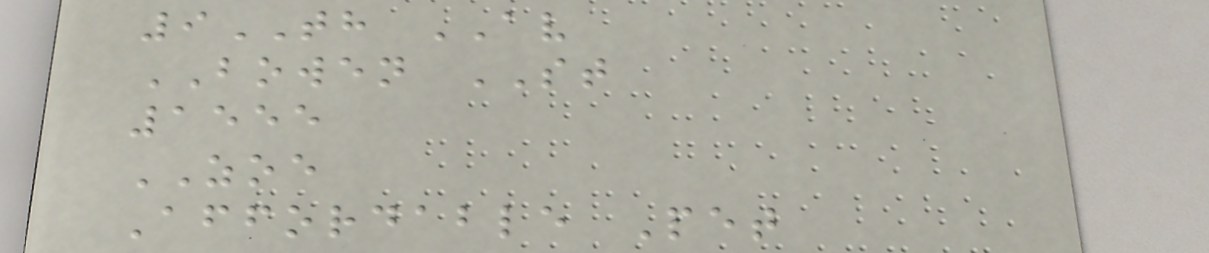9TH AV
BOWEN ST
1555
ZOE
Affordable Pet
